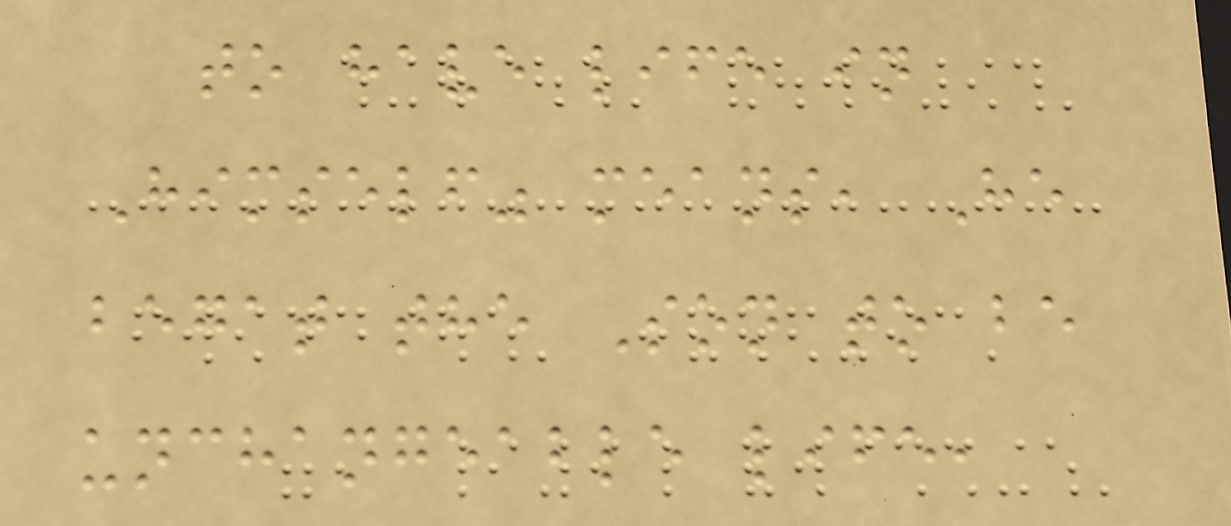to have life in
Himself" means, He
begat the Son to be
unchangeable life,
